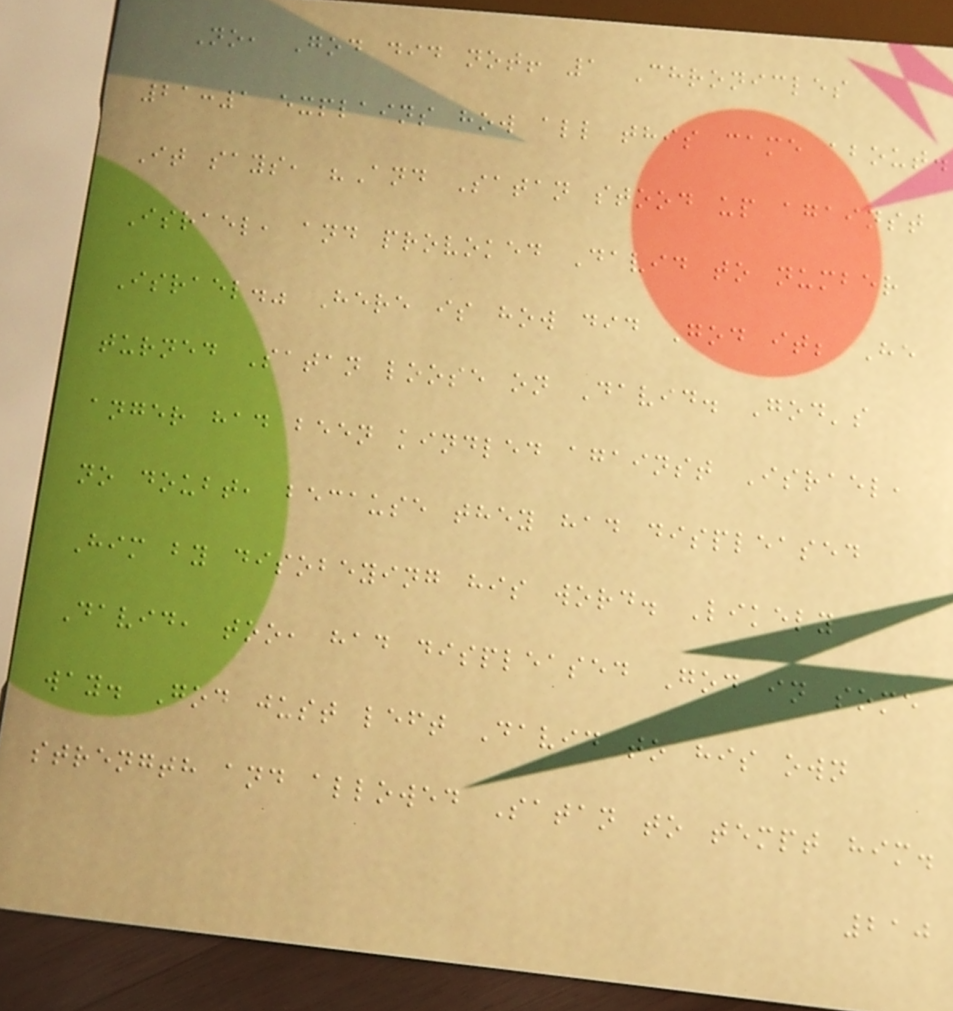No, God did not! 1 Chronicles
21:1 explains how all this came about.
It says, "And Satan stood up against
Israel, and provoked David to number
Israel." Here is how did God it; He
turned Satan loose on David. God's
anger had been kindled against Israel,
no doubt, because they had displeased
Him by disobeying his word. Likely
David, too, had displeased God in some
way. God just left David to his own
strength and allowed Satan to tempt him.
210
